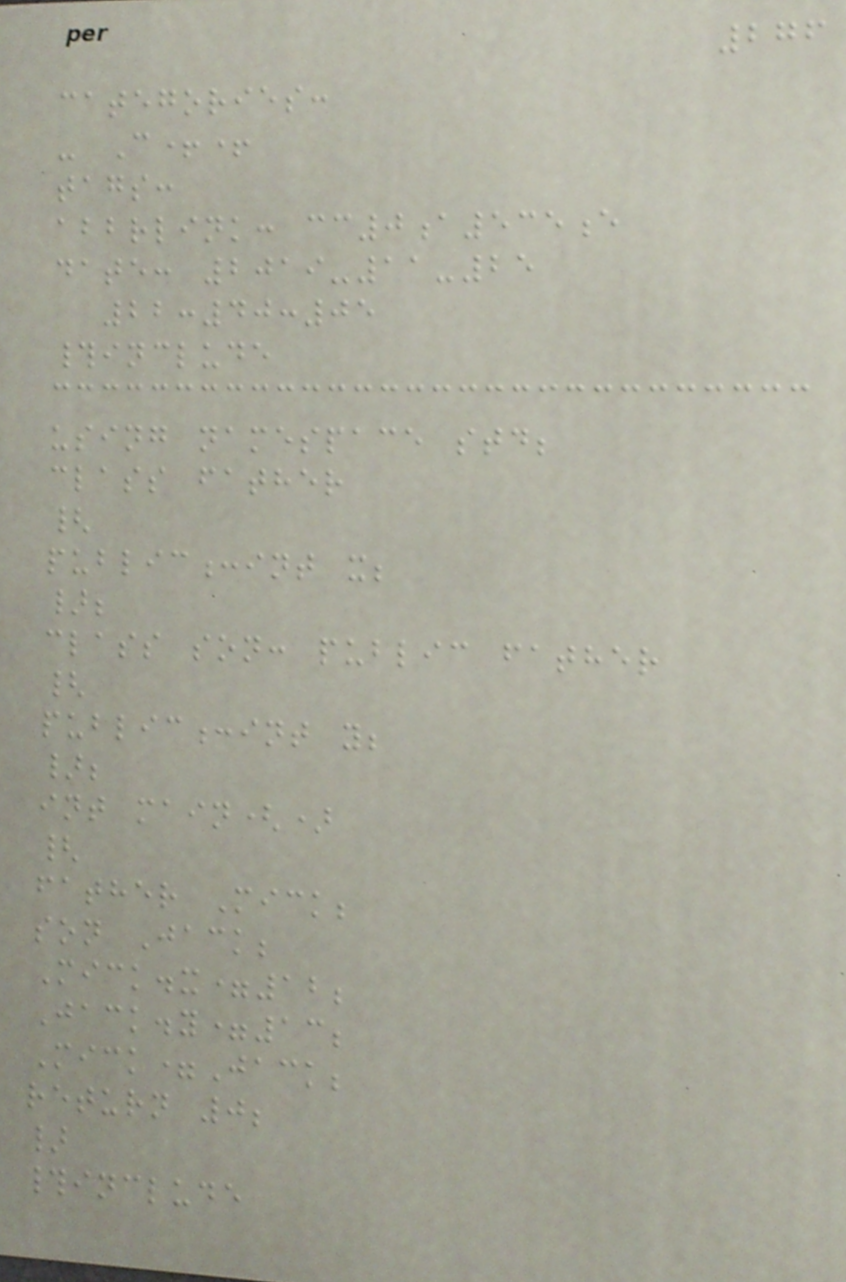276
categories:
- C++
tags:
abbrlink: cc0a535e
date: 2019-11-25
22:40:05
#include
using namespace std;
class father
{
public:int x;
};
class son: public father
{
public:int y;
};
int main()
{
father Mick;
son Jack;
Mick.x=12;
Jack.y=13;
Mick=Jack;
return 0;
}
#include
